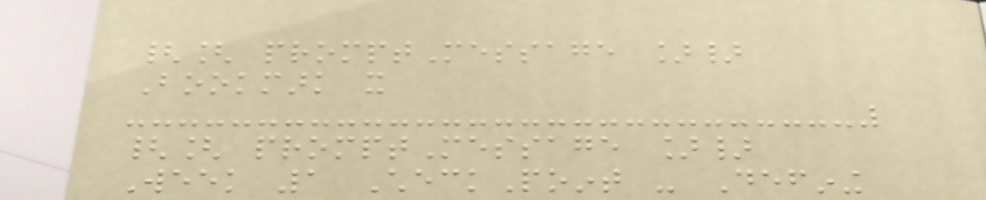{[ promptMessage ]}
Bookmark it
{[ promptMessage ]}
Week 1 CheckPoint - Defining
